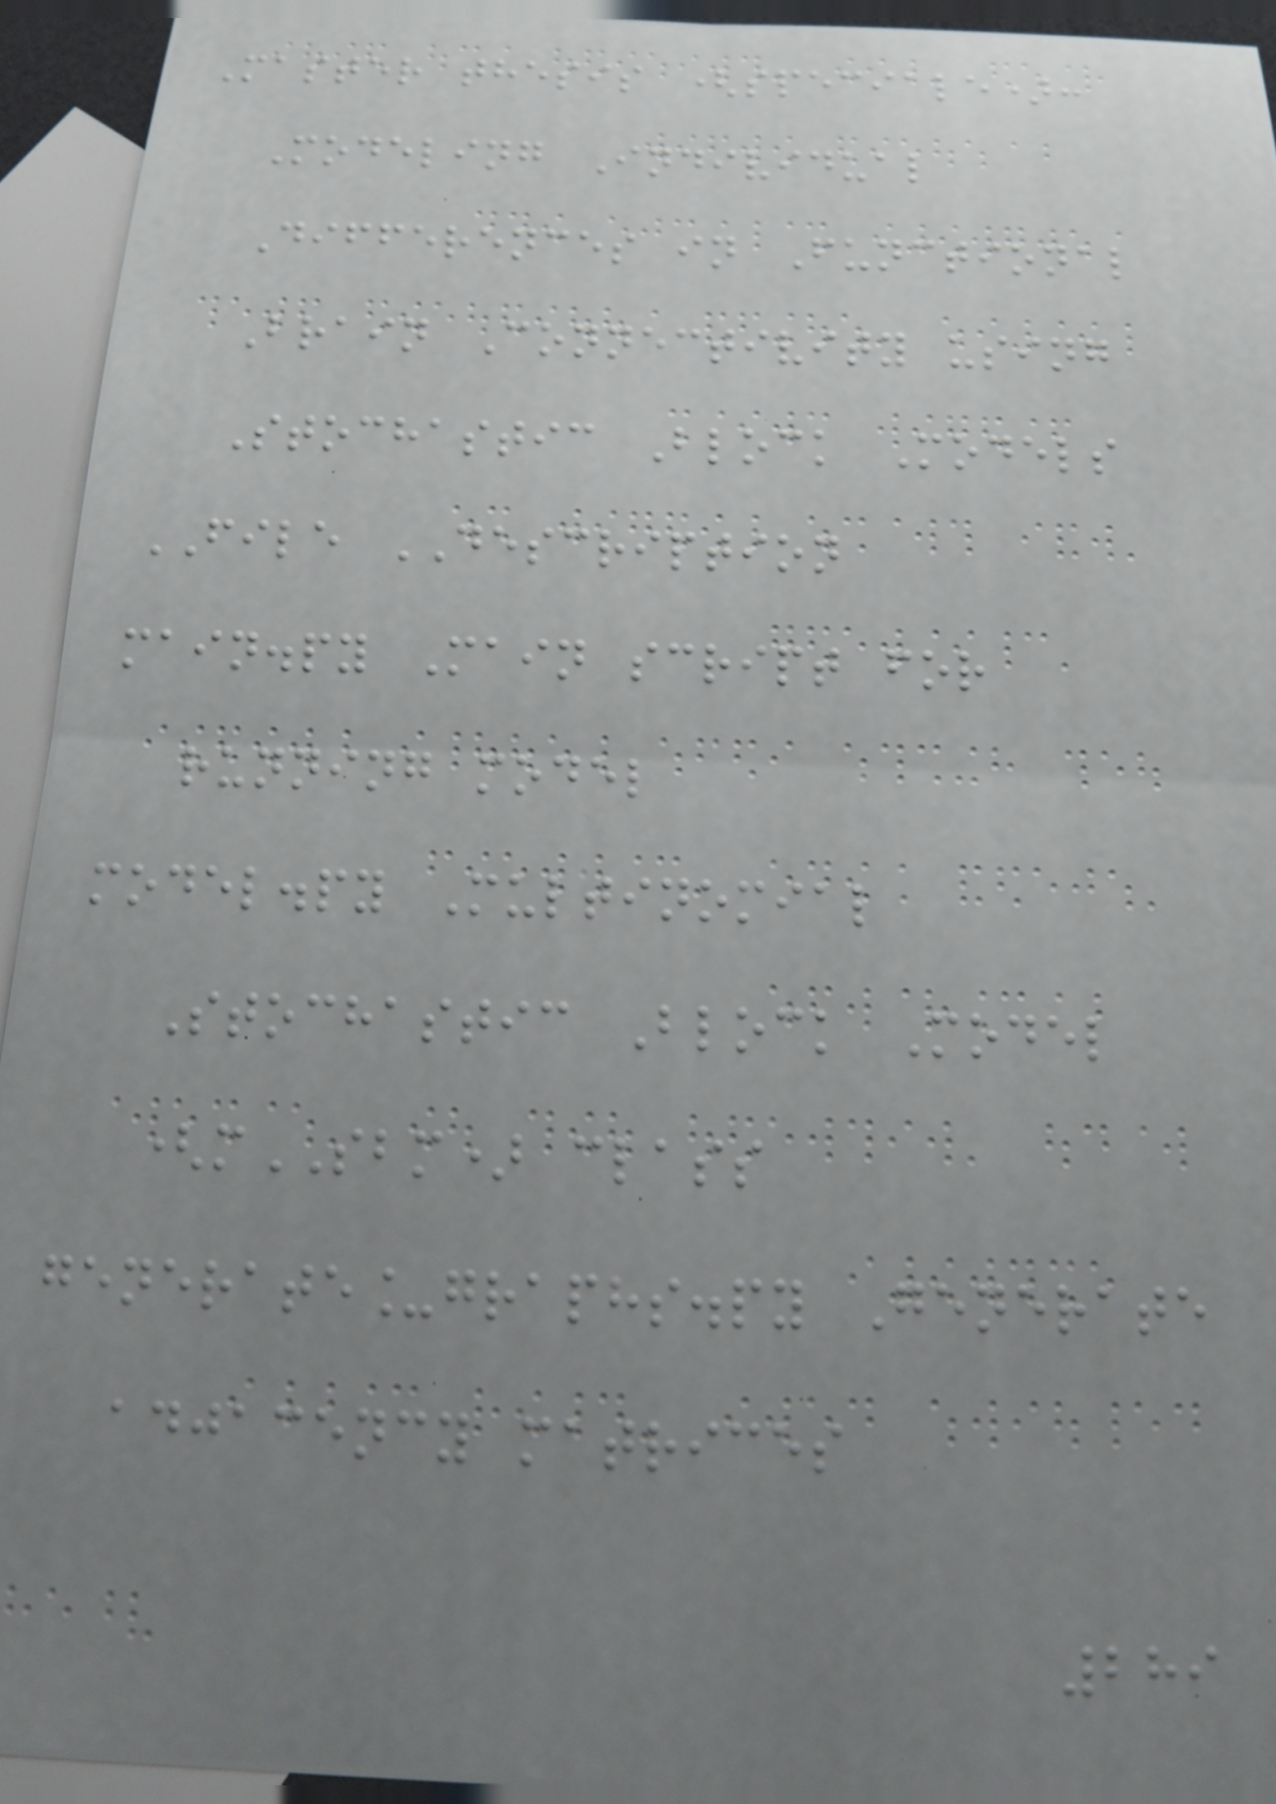Master thesis (speciale):
Modeling Individual
Differences in Functional
Brain Connectivity using
Stochastic Block Models
FILE DESCRIPTION
main.py Main script for
running model
model.py Multinomial
Stochastic Block Model
(mSBM) class
generate_graphs.py Generate
adjacency matrices
289
